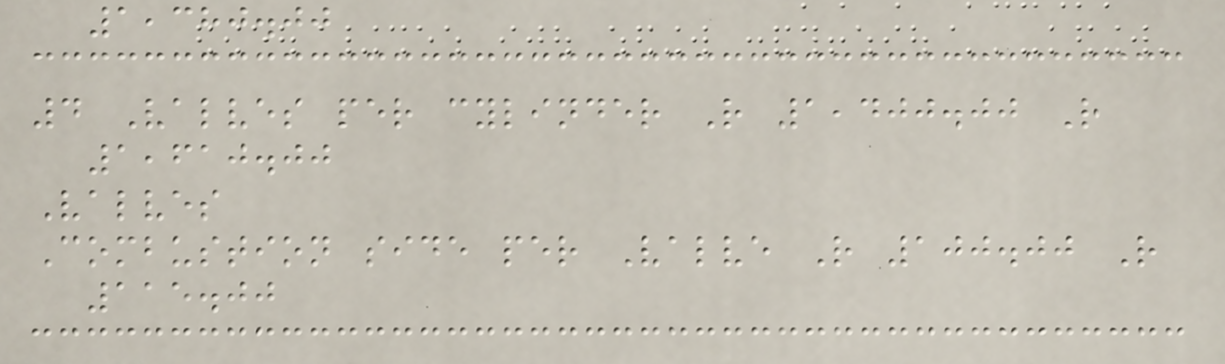1,380.00
4 Valves per cylinder R 1,400.00 R
1,610.00
Valves
Combustion side per Valve R 100.00 R
115.00
